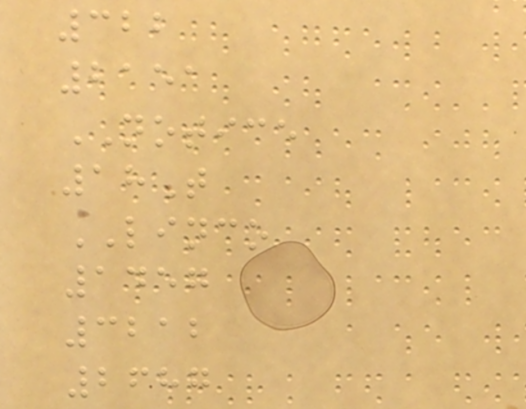322
2151
NOTICE
18T
LINCO
1457
3212
2687
